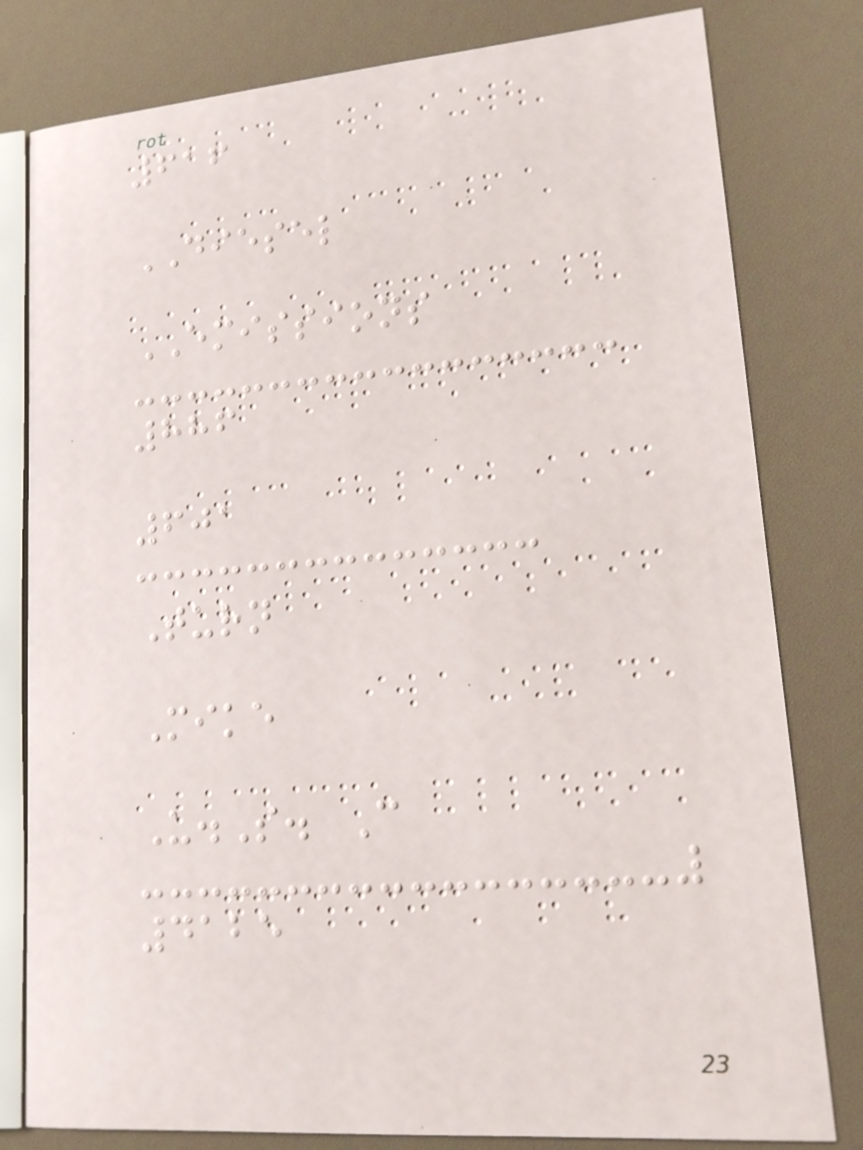616
DIESEL
EMISSIONS
886
601
Turn
Mike
U.S. C
4125
